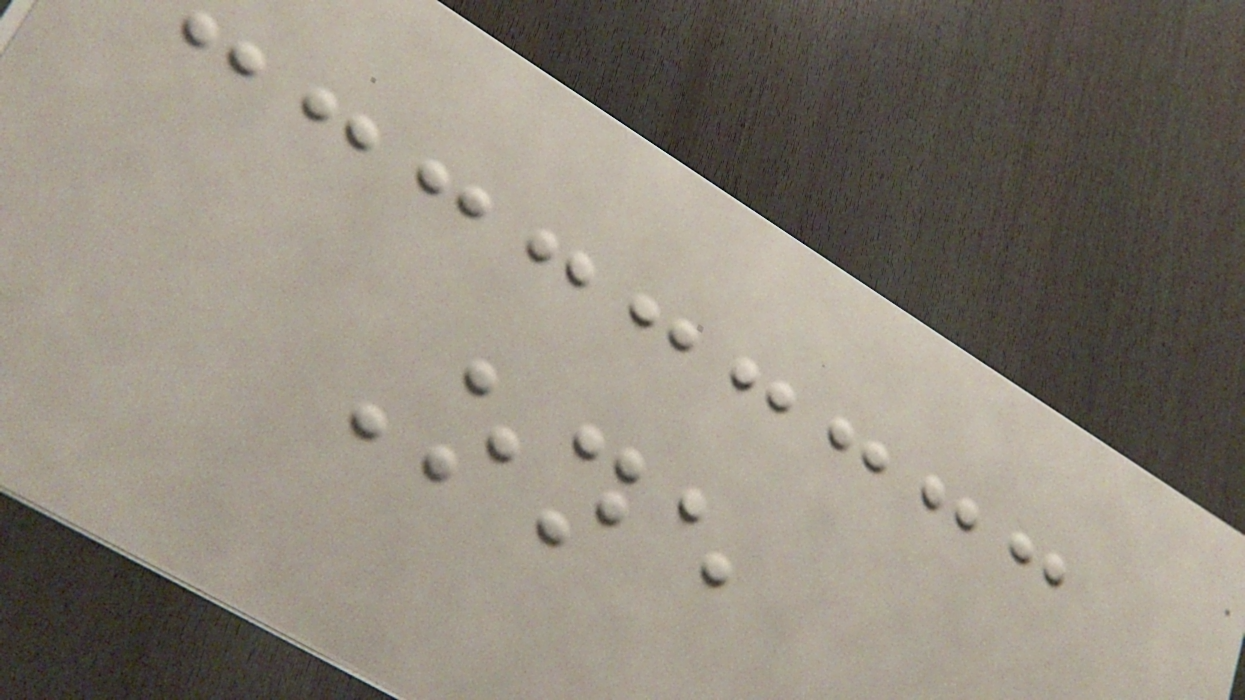One
